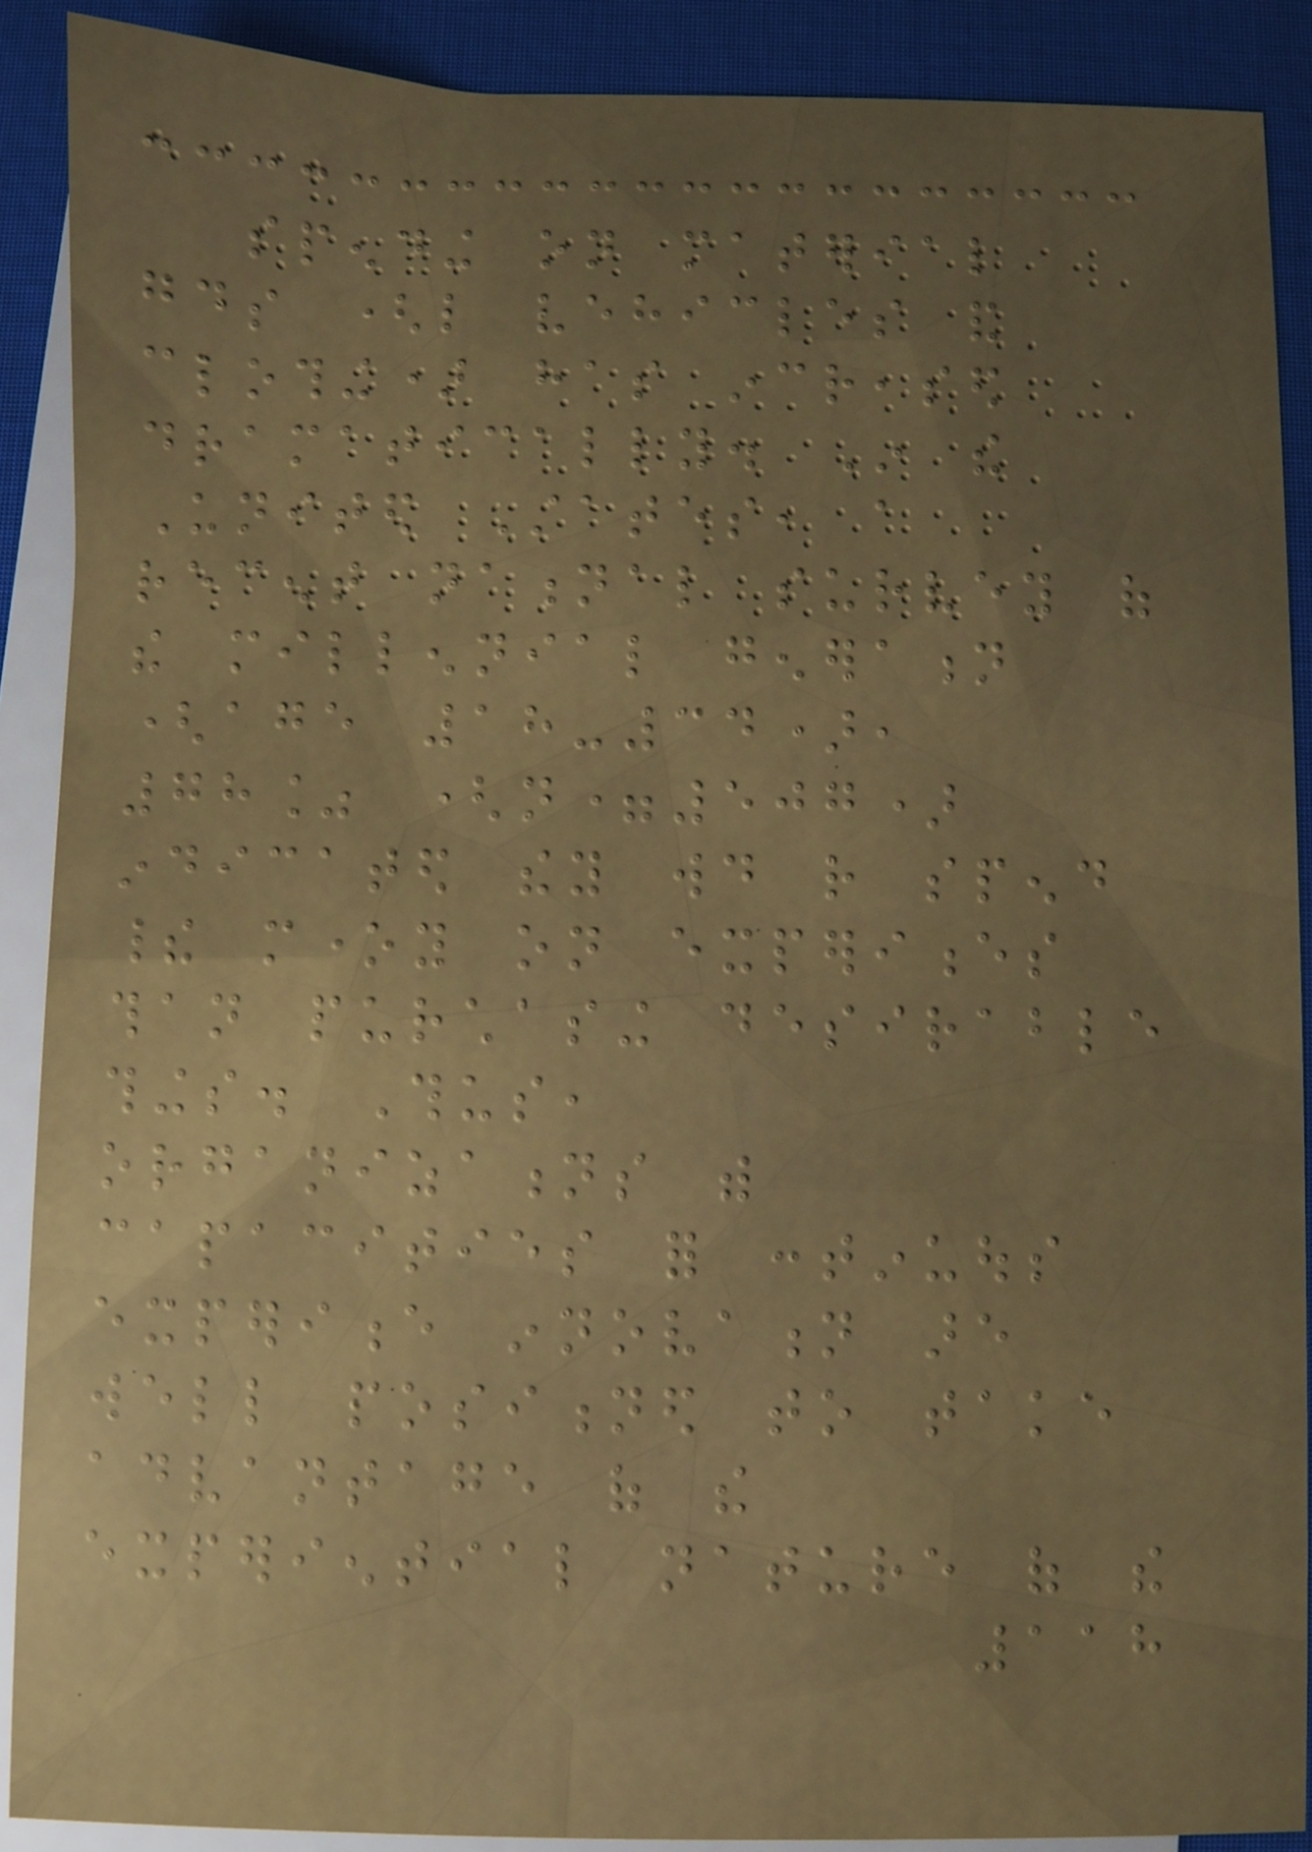spending on material
goods (like vehicles and
clothing) has increased
dramatically. In the
United States, a
recent national survey of
the millennial generation
(age 18-34),
78% (n=507)
indicated they would rather spend
their money on experiences
than purchasing desirable
things. Thus,
organizations with
capacities for continuous
experience innovation are
well positioned to take
advantage of the
experiential nature of the
118
